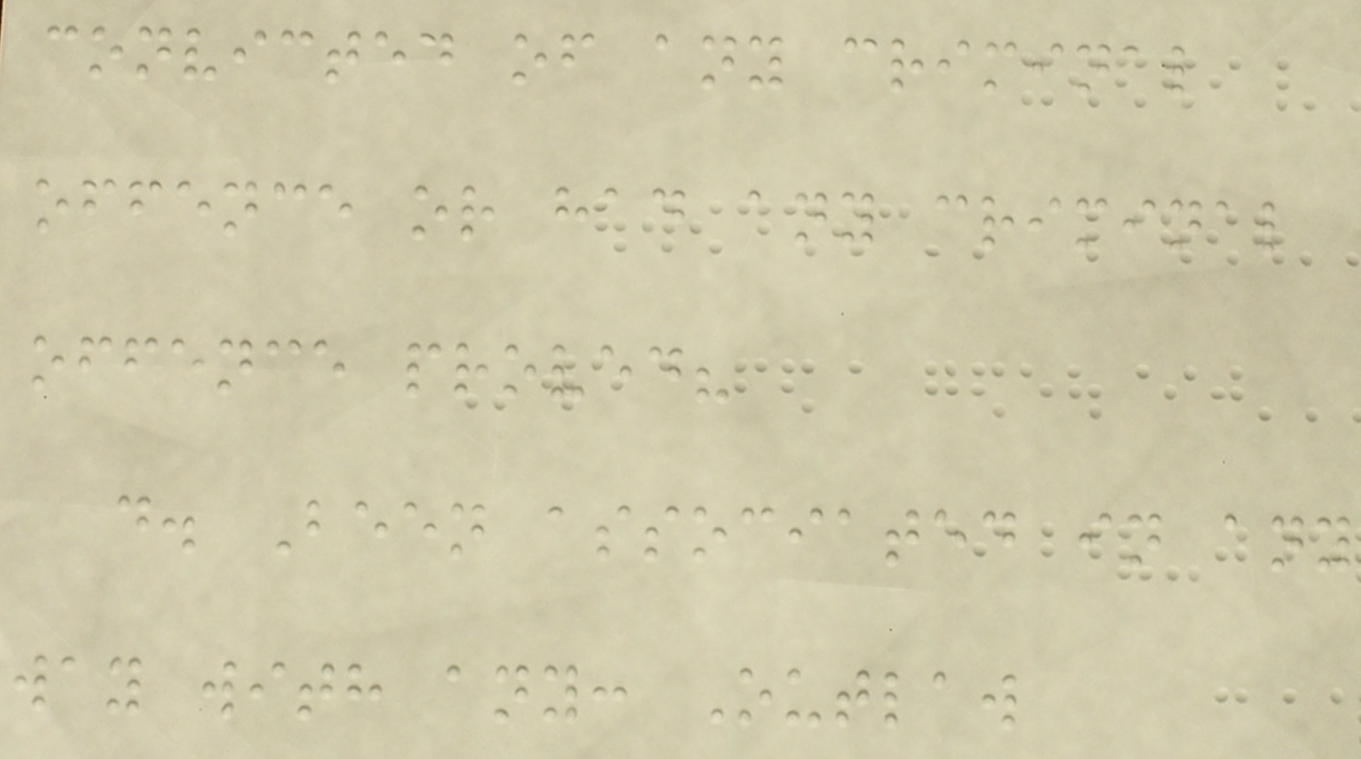convicted of any criminal
offence or had any criminal
offence proved?
d. Been associated in any
way with any: Outlaw
